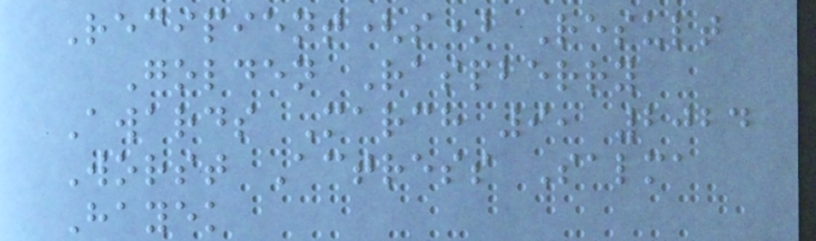Recipient(s) Result
Golden Raspberry
Awards March 9, 2024
Worst Actress Salma
Hayek
